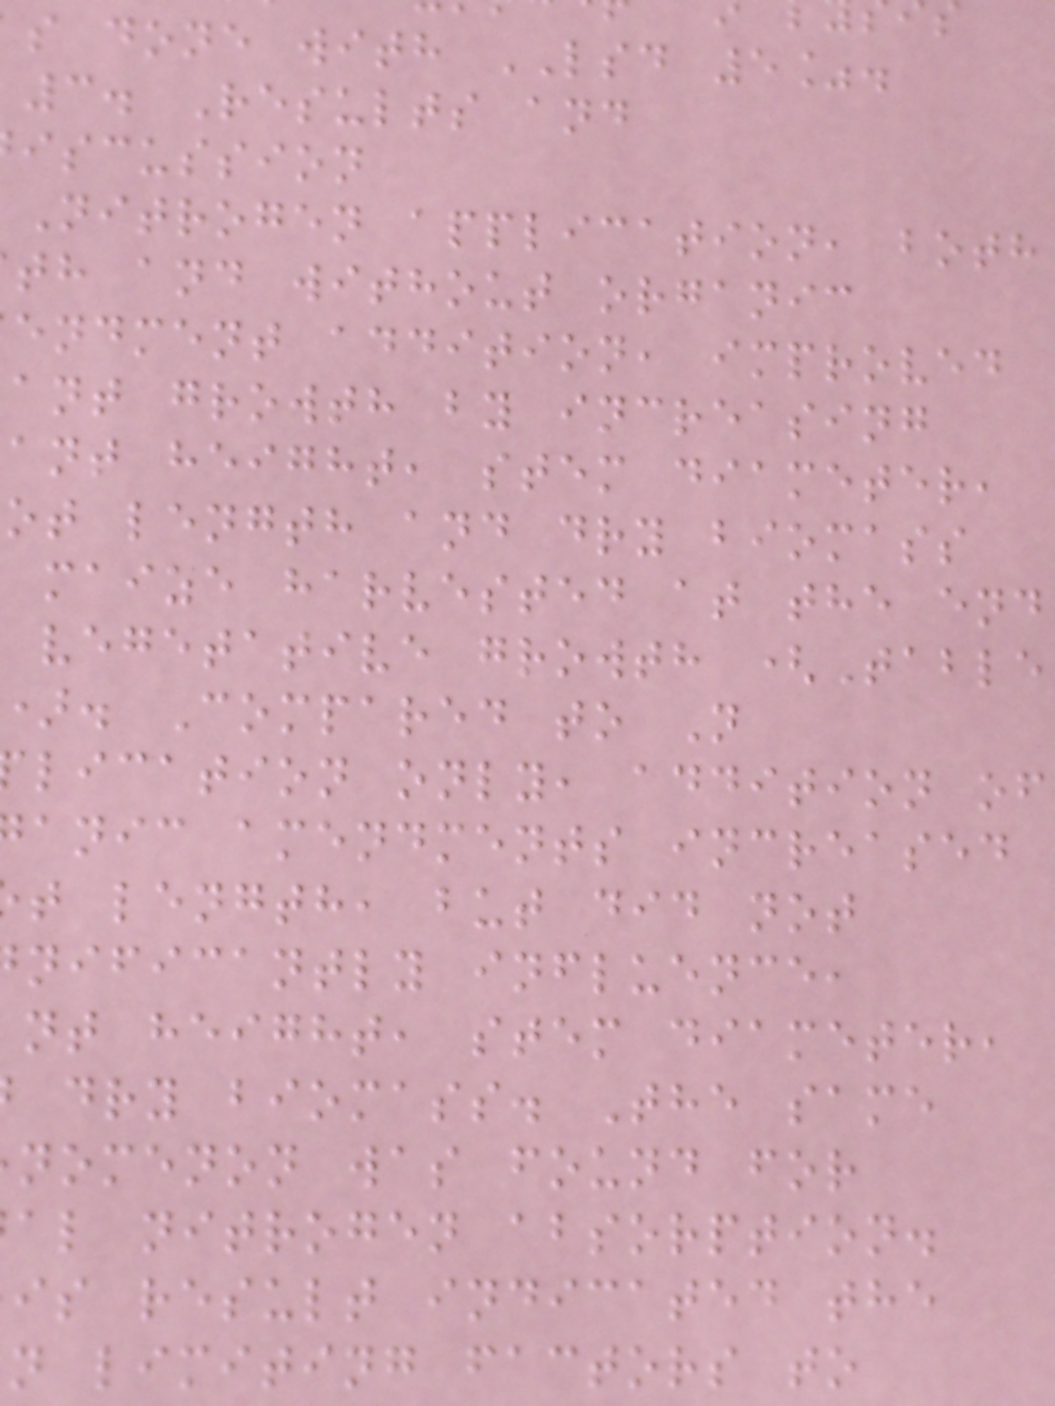s done with LSD 5%.
3. Results and
iscussion
Nitrogen application, both
th and without organic
endment addition, improved
ant growth by increasing
ant height, stem diameter,
ot length and dry biomass
maize harvested at the end
vegetative growth (Table
. Compared to N
lication only, addition of
anic amendments increased
t length, but did not
nificantly influence,
nt height, stem diameter,
dry biomass. The same
nomenon was found for
al nitrogen absorption.
is result indicated the
n limiting factors to
